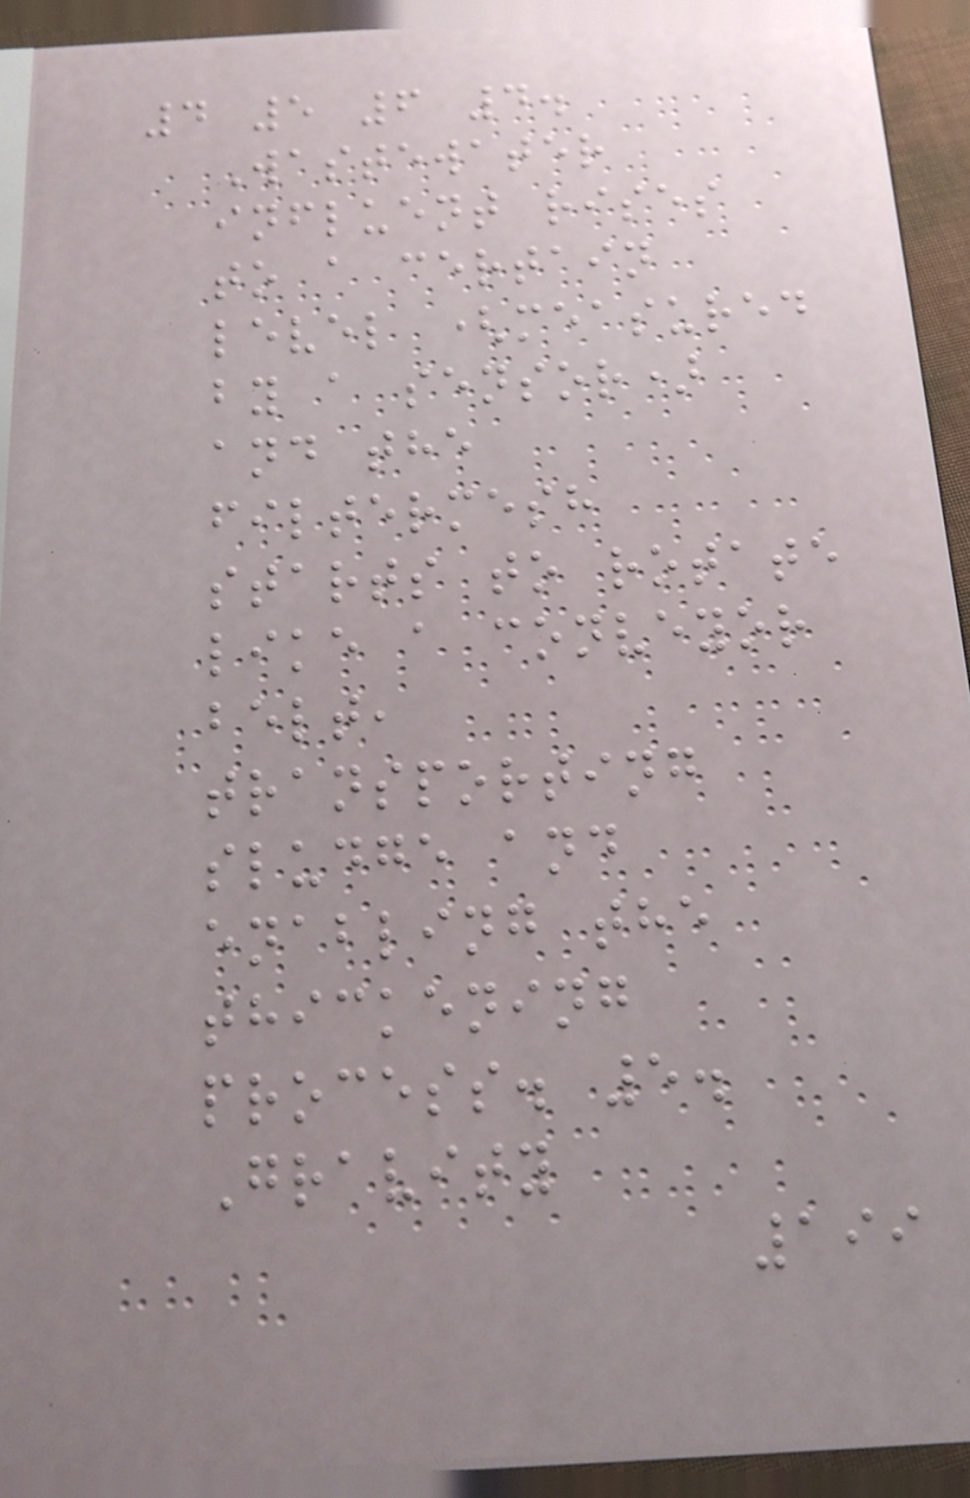4 5 6 4.
Wastewater
influent rises
to a certain
level (measured
by a sensor)
and the
filtermesh
starts to rotate
like a conveyor
belt,
transporting
sludge and
enabling the
thickening
process. 5.
Gravity
199
